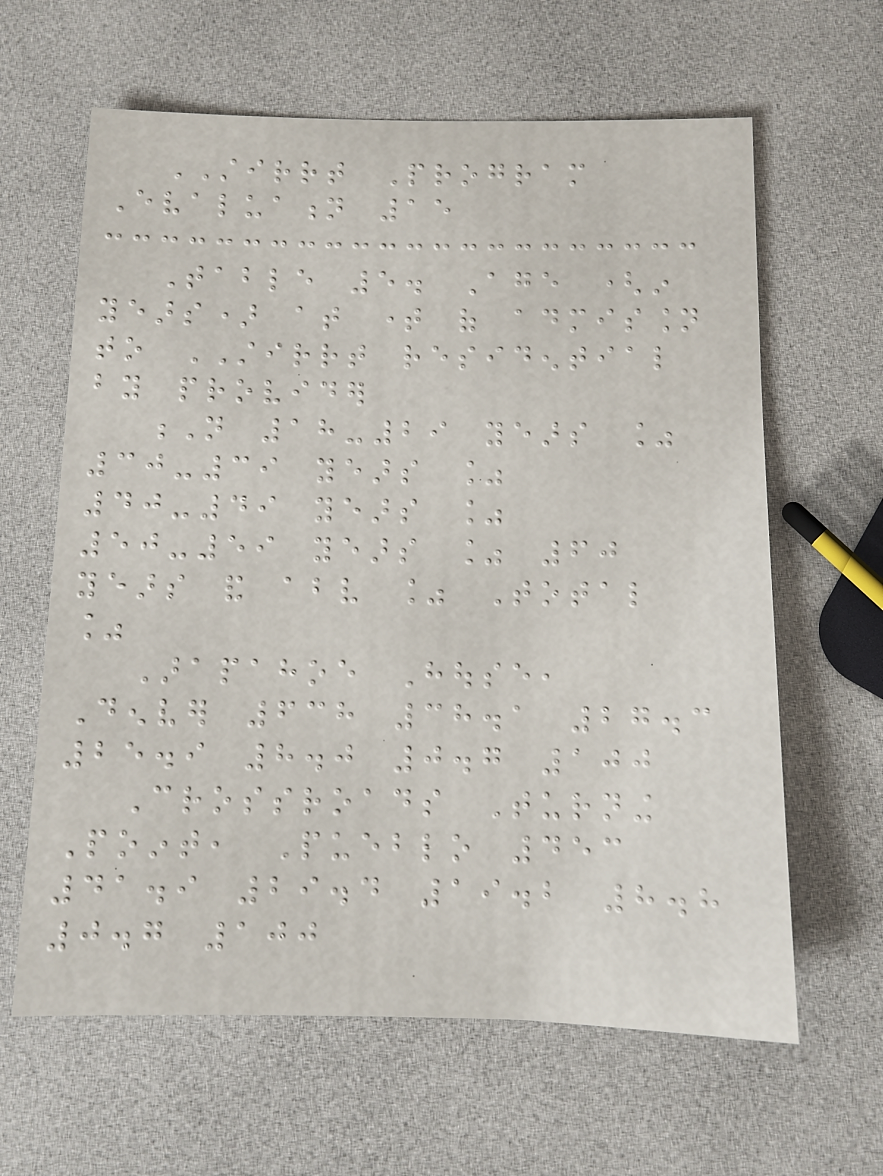STIRRT Program
Evaluation 15
Table 5. Age (in
years) at time of admission
to STIRRT residential
by provider
N 18-29 years %
30-39 years %
40-49 years %
50-59 years % 60
years and above % Total
%
Arapahoe House,
Denver 638 38.1 27.3
25.9 8.0 0.7 100
Crossroads Turning
Point, Pueblo 453
41.9 29.4 19.2 8.8
0.7 100
